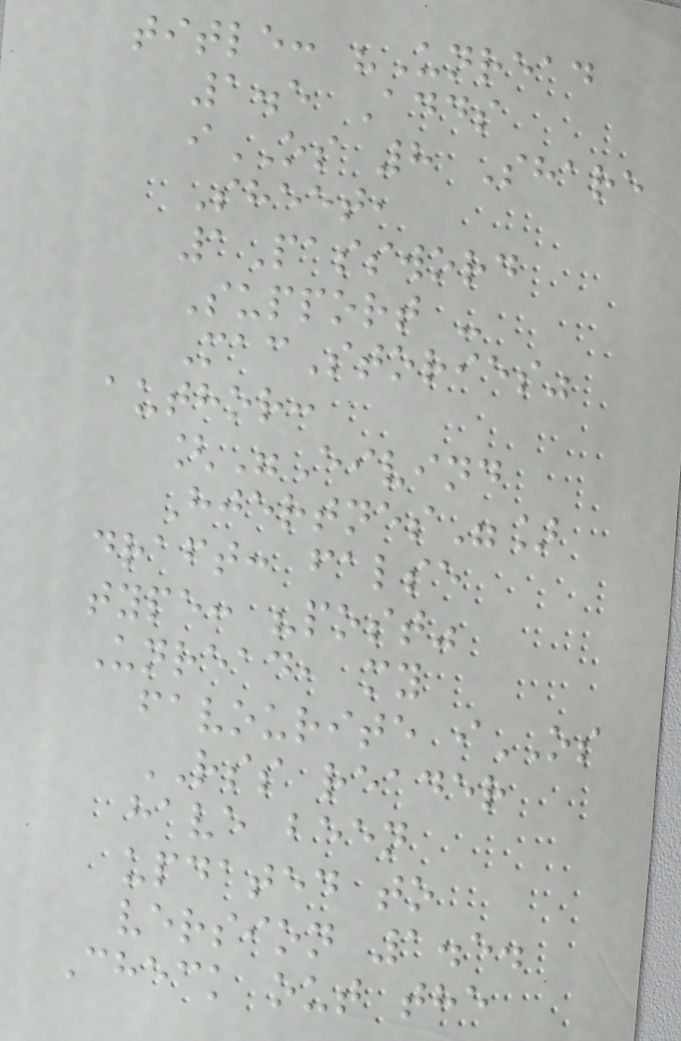title: "Unread
1.5 Adds
iOS 8 Share
Sheet,
1Password
Support -
MacStories"
author:
["Eivind
Hjertnes"]
draft: false
type: "post"
Unread, my
favourite iOS
RSS reader
have been
updated to
version 1.5.
Check out the
